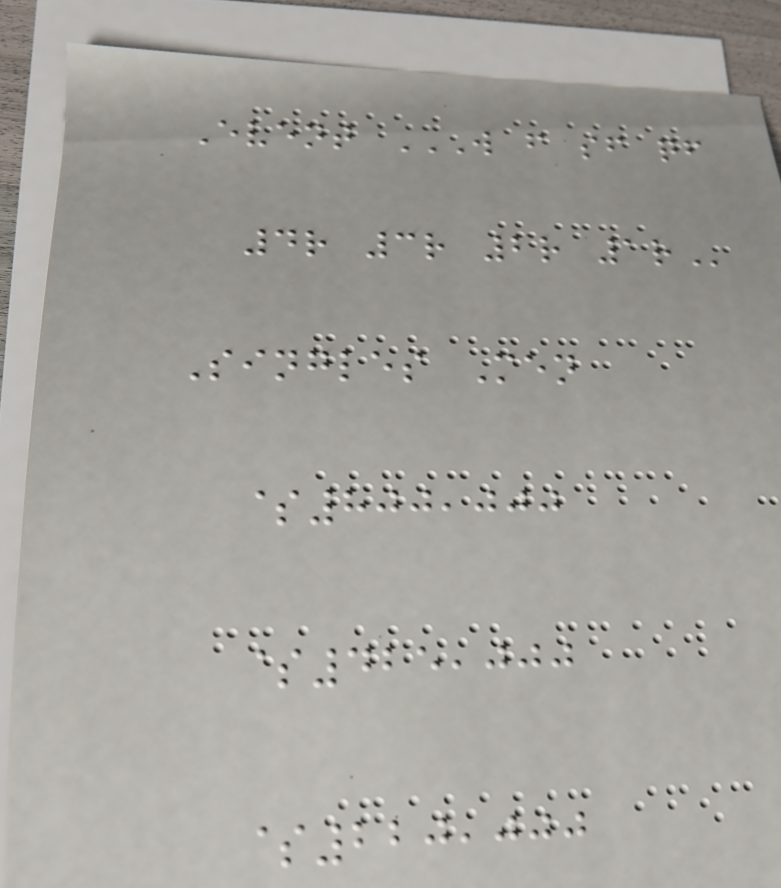Event W F SF QF
4R 3R 2R 1R
Singles Men
$800,000
$425,000
$220,000
